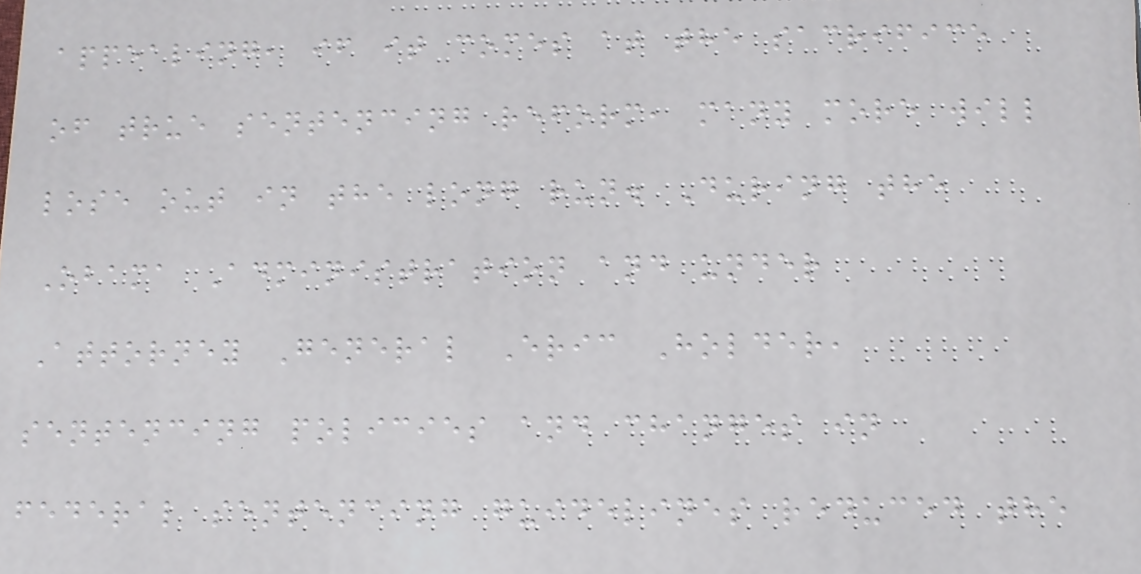appealing, if it comes at the sacrifice
of true sentencing reform, many more will
lose out in the long run. During the
Obama Administration and under
Attorney General Eric Holder,
sentencing policies and changes in
federal sentencing guidelines reduced the
